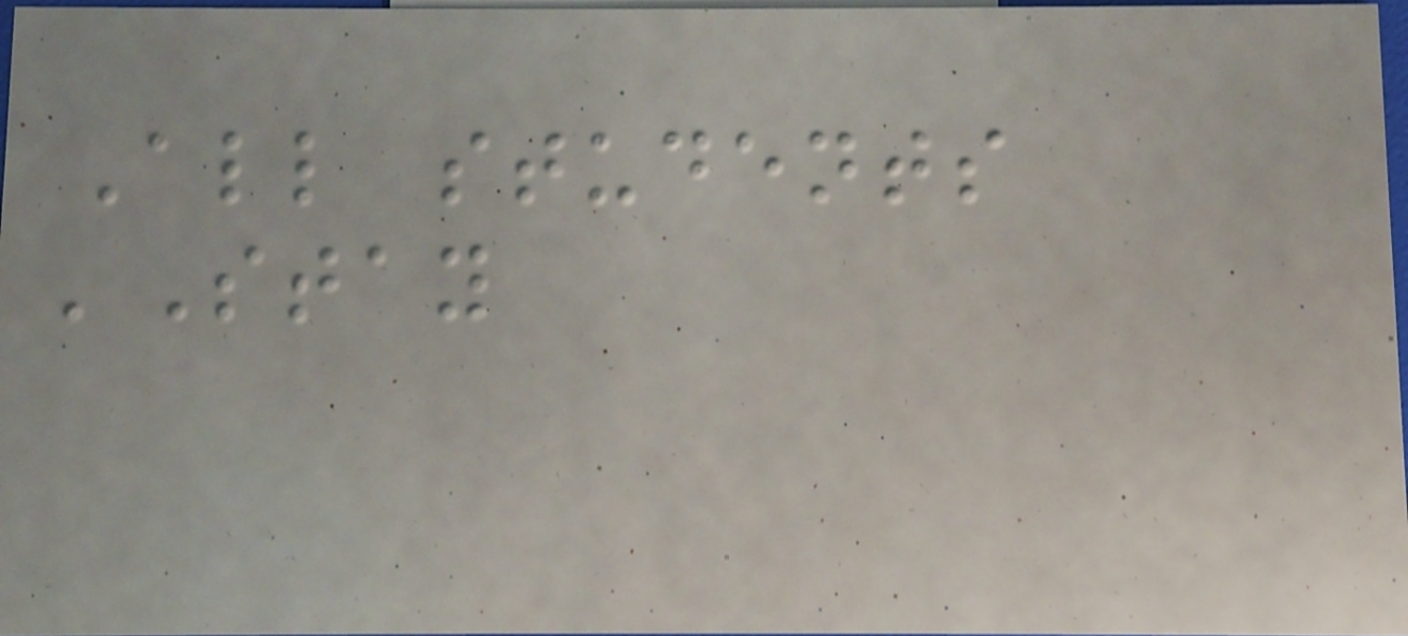All students
'Stay
